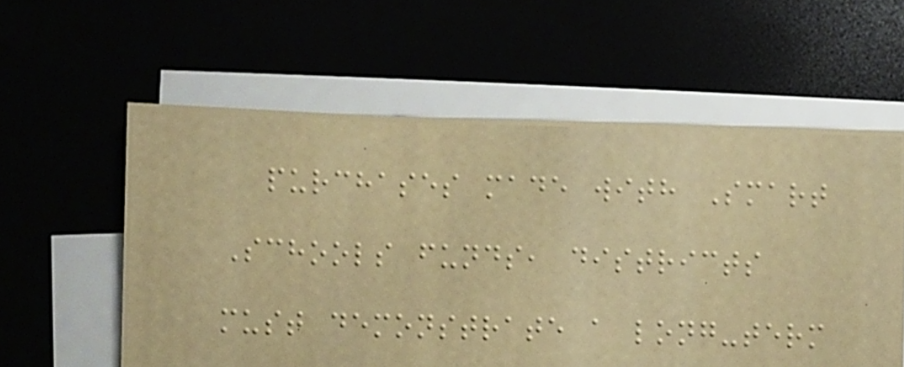purchases made with Smart
Schools funds, districts
must demonstrate a long-term
